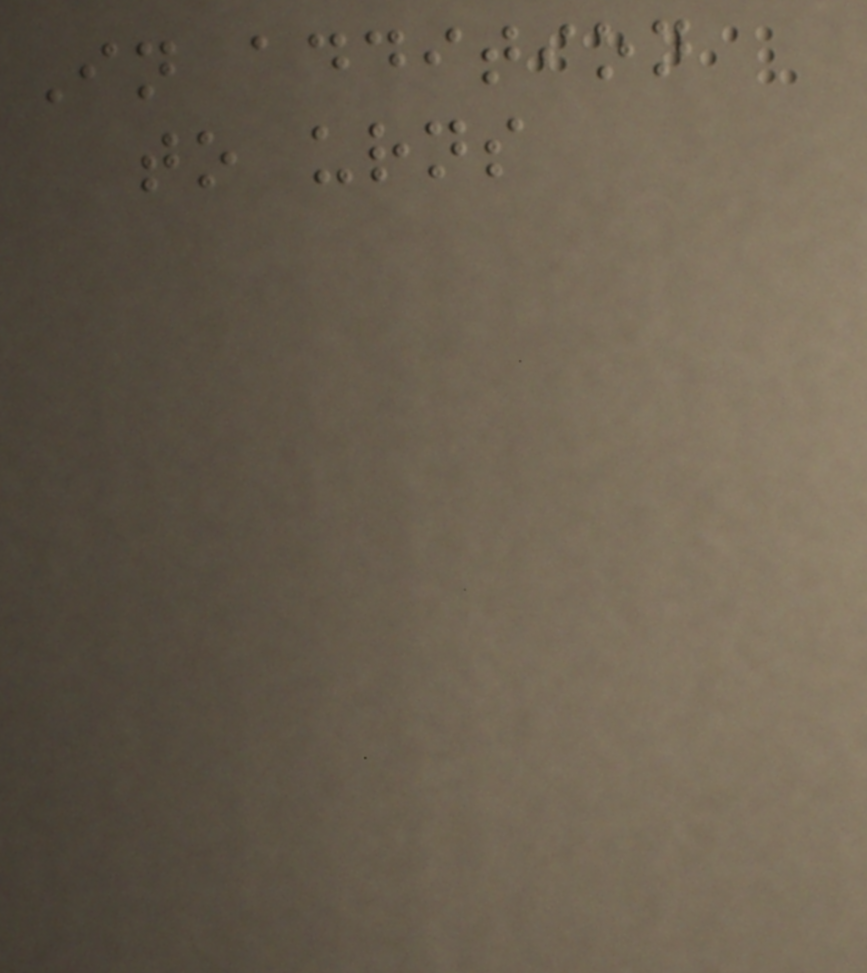In addition
to urns
